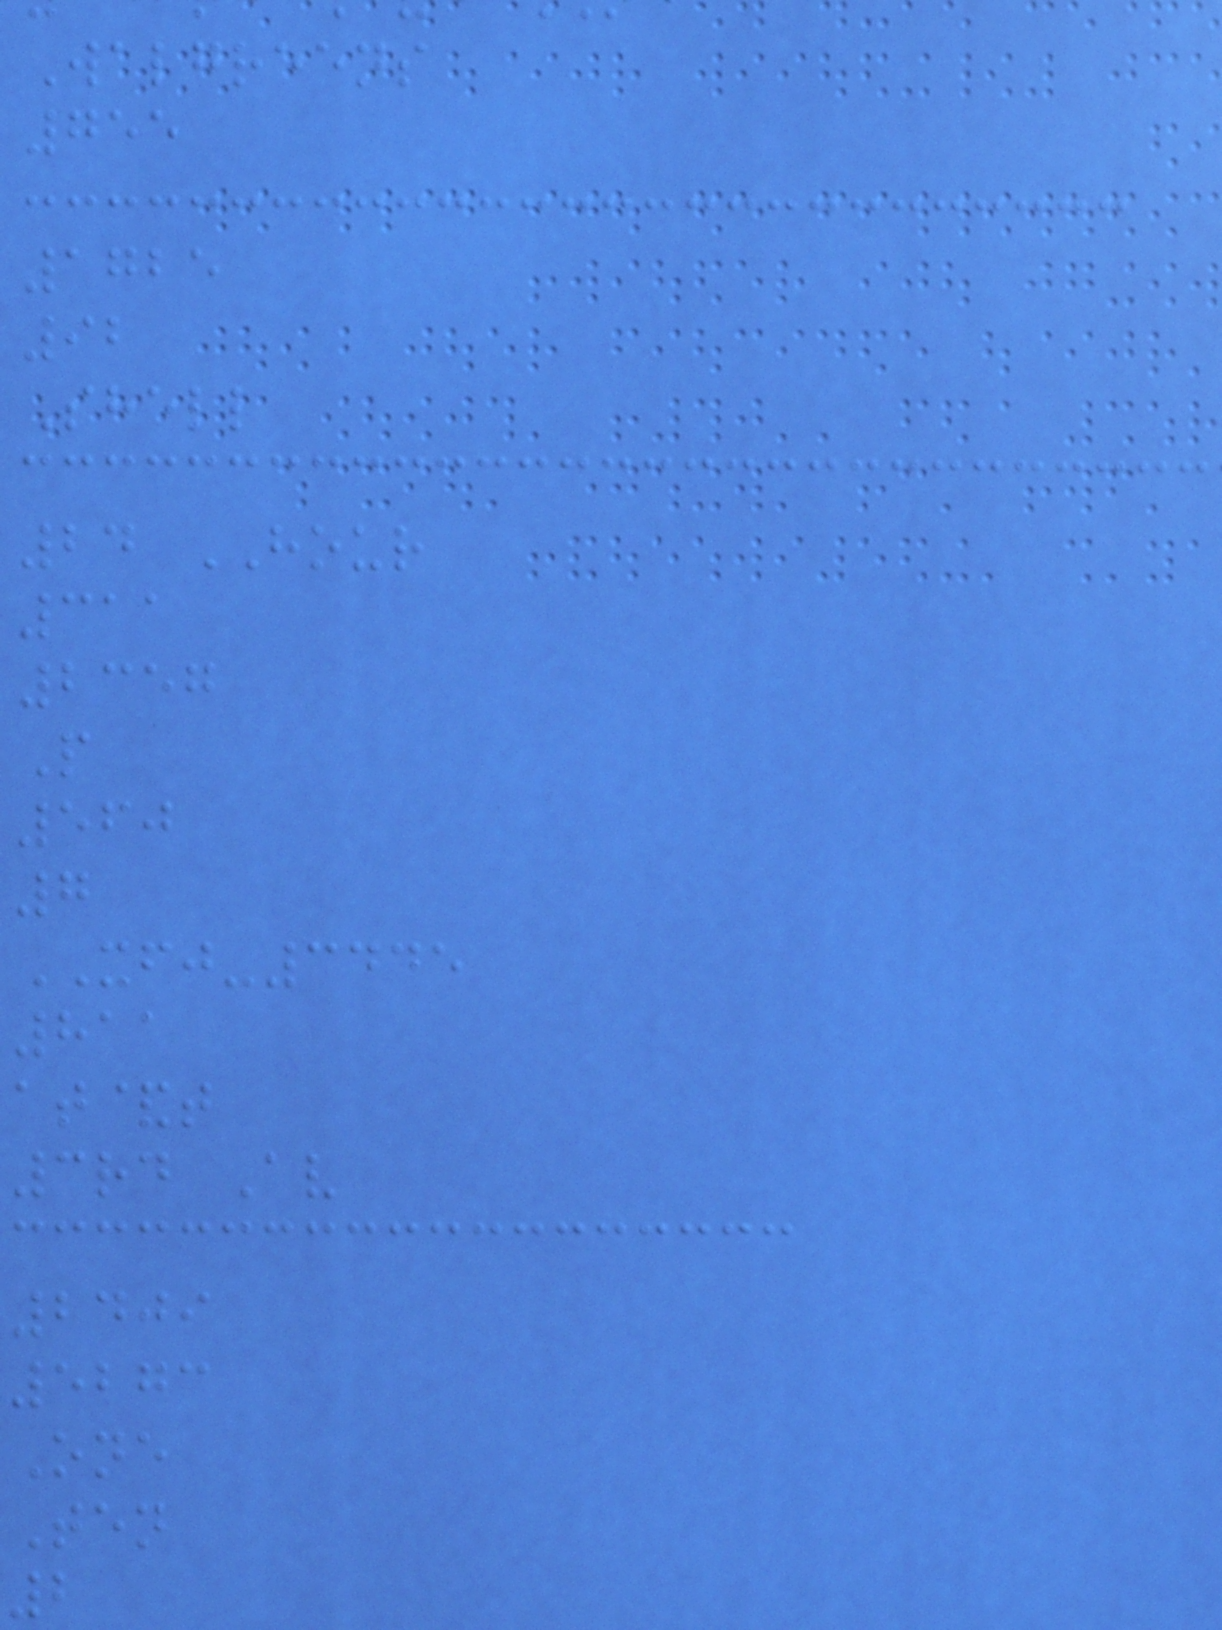Walgreens
755
1725
92
Shell
24 HOUR
311
2357
P
560
7
XFJ-3445
811
at&t
3rd Av
2409
5273
One
Ten
2
